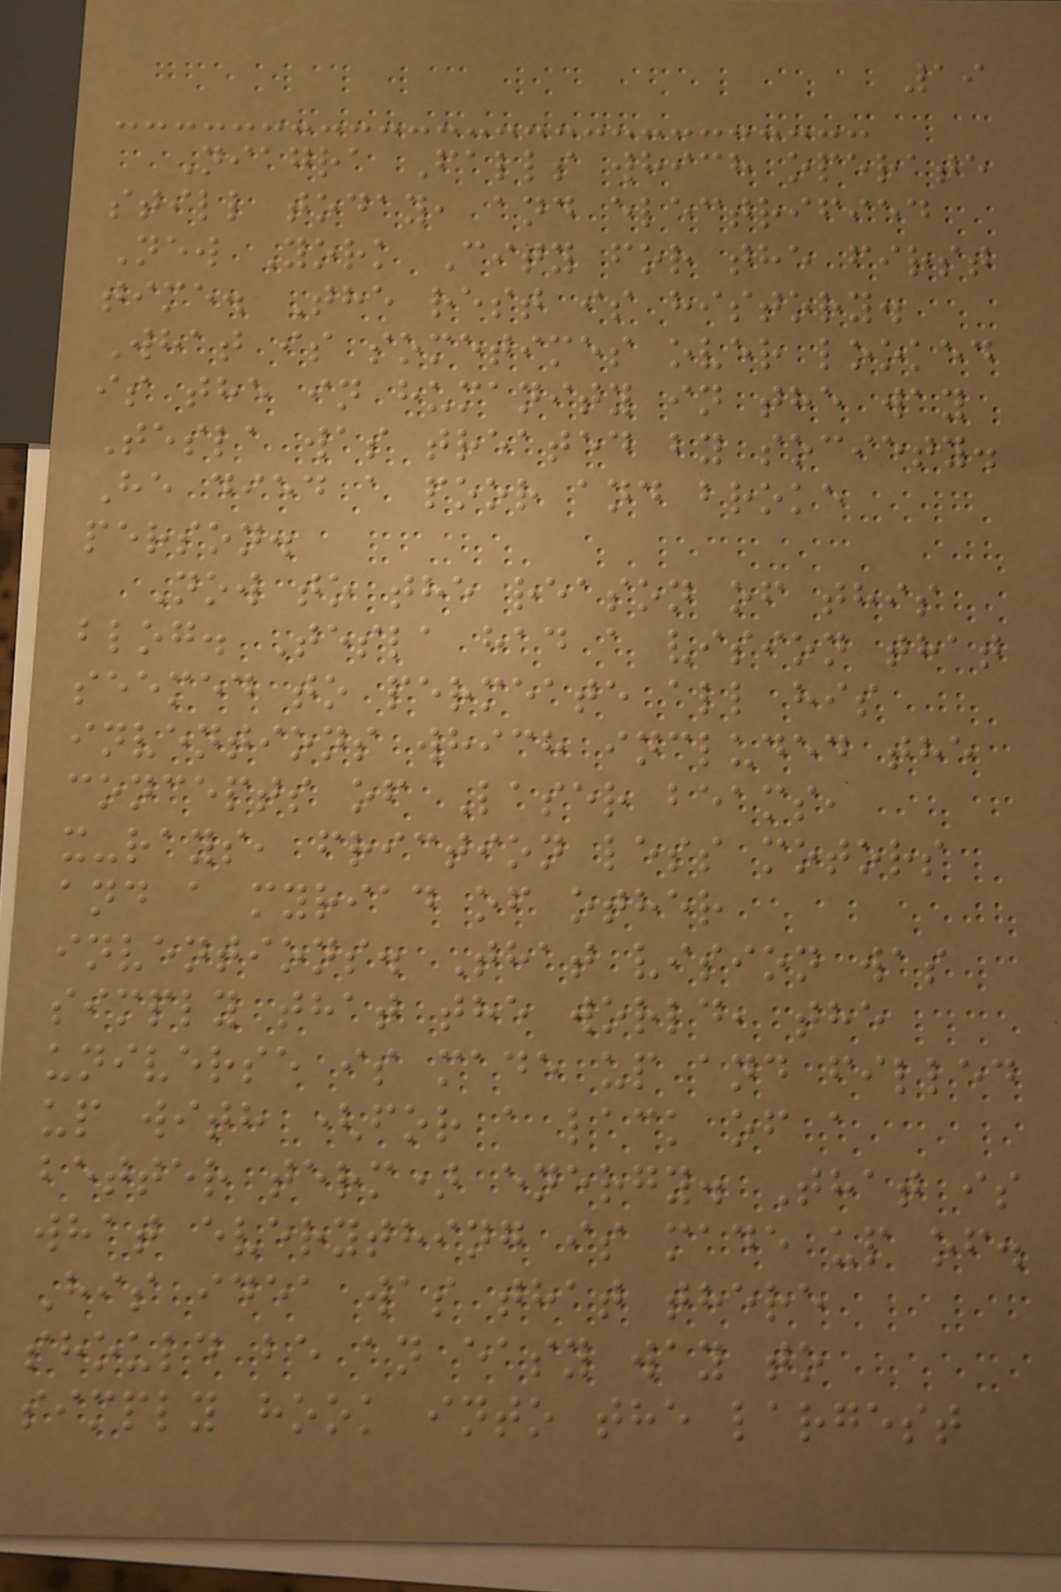19
Niagra Falls which operate
still today, and electrified
New York City for the first
time. The rest is history.
What is sometimes over looked
is the in humanity in the way
Tesla was treated by society.
He died a poor and broke
person.
Now to the reason of this
blog. Tesla had a vision that
seemed to permeate all his
inventions which included the
concepts of Laser beams,
x-rays, friction less motors
and a myriad of other
inventions. That vision was
simply that the world, the
universe is made up and filled
up with (for a lack of a
better term) energy. That is
what everything is made up of.
His idea was that there
should be an easy way to
simply hook into the largest
